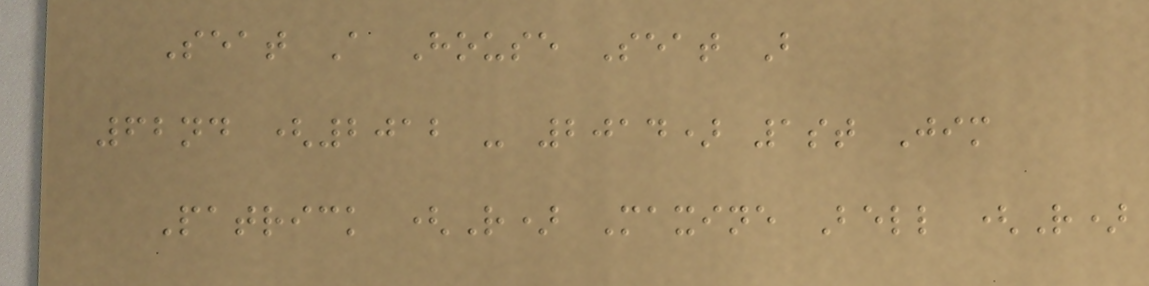Seat A House Seat B
62nd (2012 - 2014) 1st Jim
Patrick (R) Maxine Bell (R)
